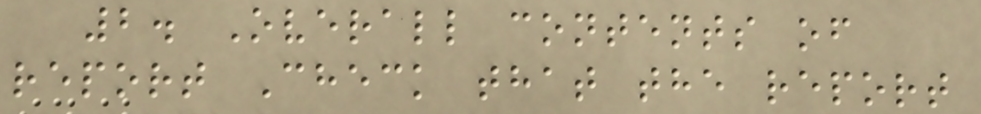2. Overall contents of
report Check that the report
